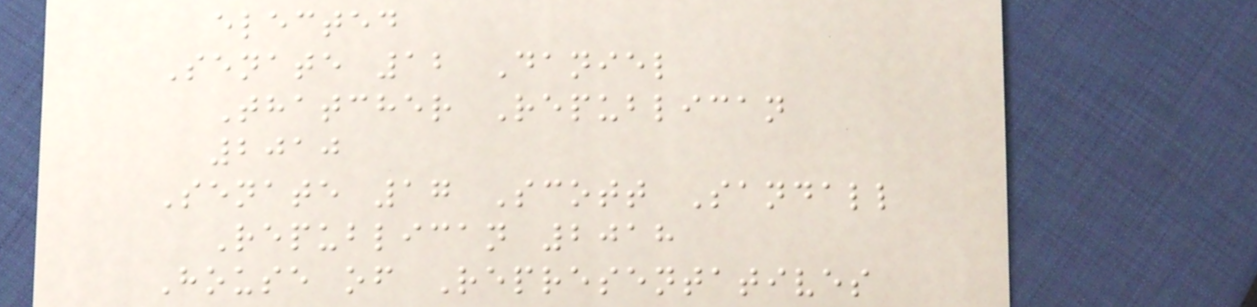elected
Senate 12 Daniel
Thatcher Republican
2010
Senate 17 Scott Sandall
Republican 2018
House of Representatives
